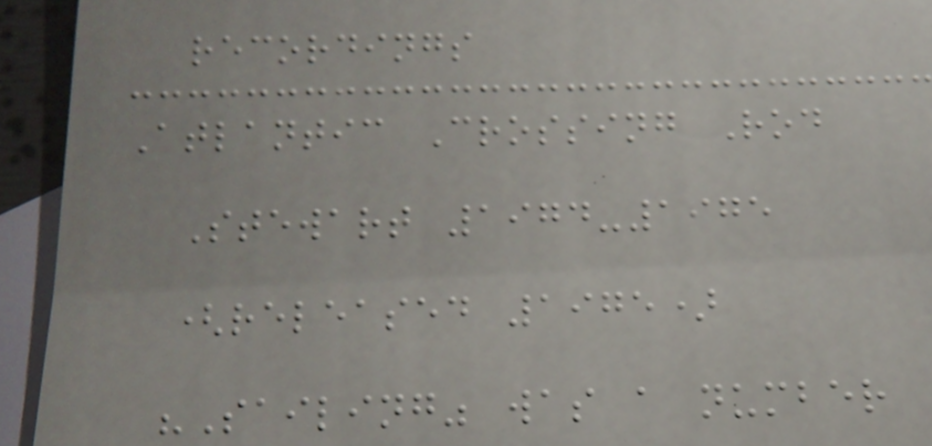recordings
Atlantic Crossing Rod
Stewart 1974-1975
(released 1975)
"Sailing" was a number
